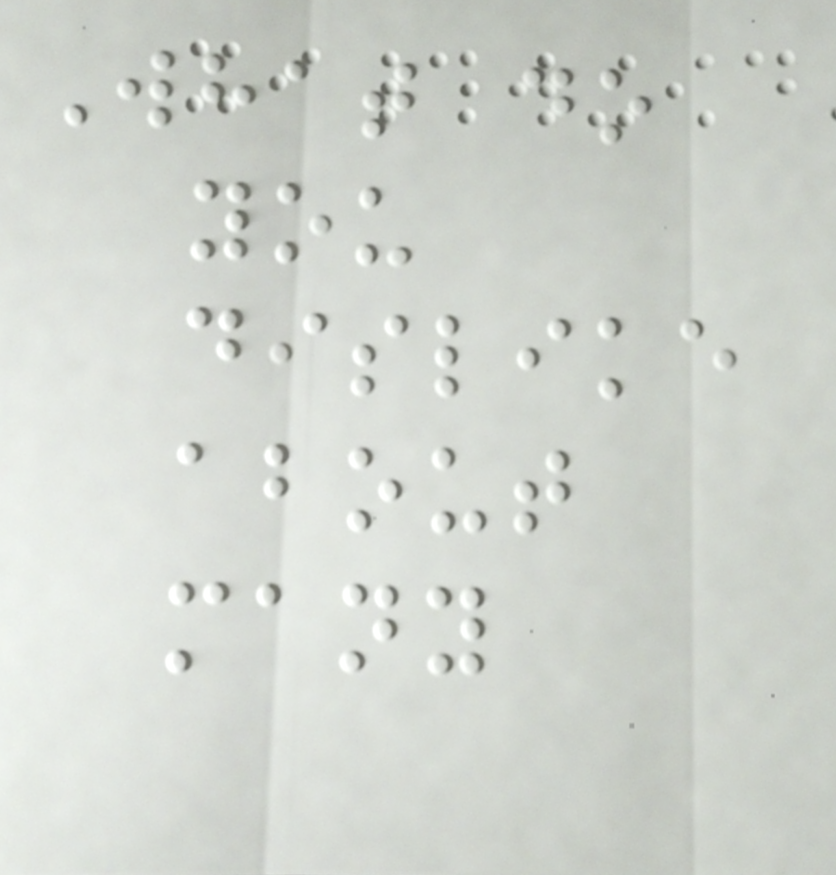What do
you
dislike
about
many
